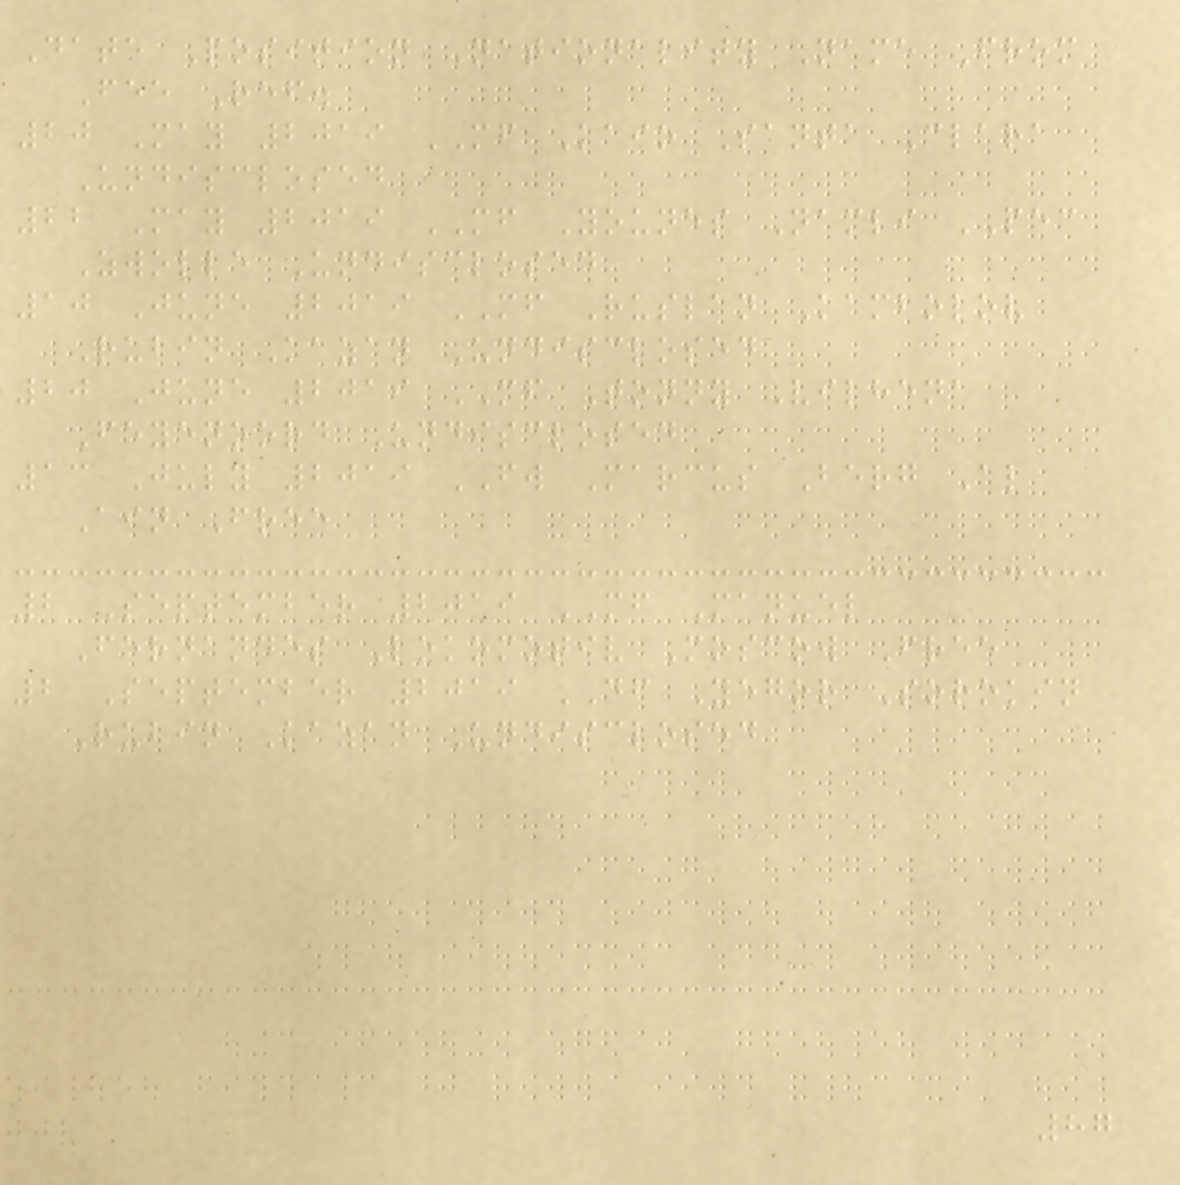Date Position Nationality Name From
Fee Ref.
20 May 2019 MF Kaio Santa Clara
Undisclosed
22 May 2019 MF Younes Namli PEC
Zwolle Undisclosed
10 June 2019 MF Ruslan Kambolov
Rubin Kazan Undisclosed
20 June 2019 MF Tonny Vilhena
Feyenoord Undisclosed
13 July 2019 FW Marcus Berg Al
Ain Free
2 September 2019 MF Manuel
Fernandes Lokomotiv Moscow Free
2 September 2019 DF Yegor Sorokin
Rubin Kazan Undisclosed
87
